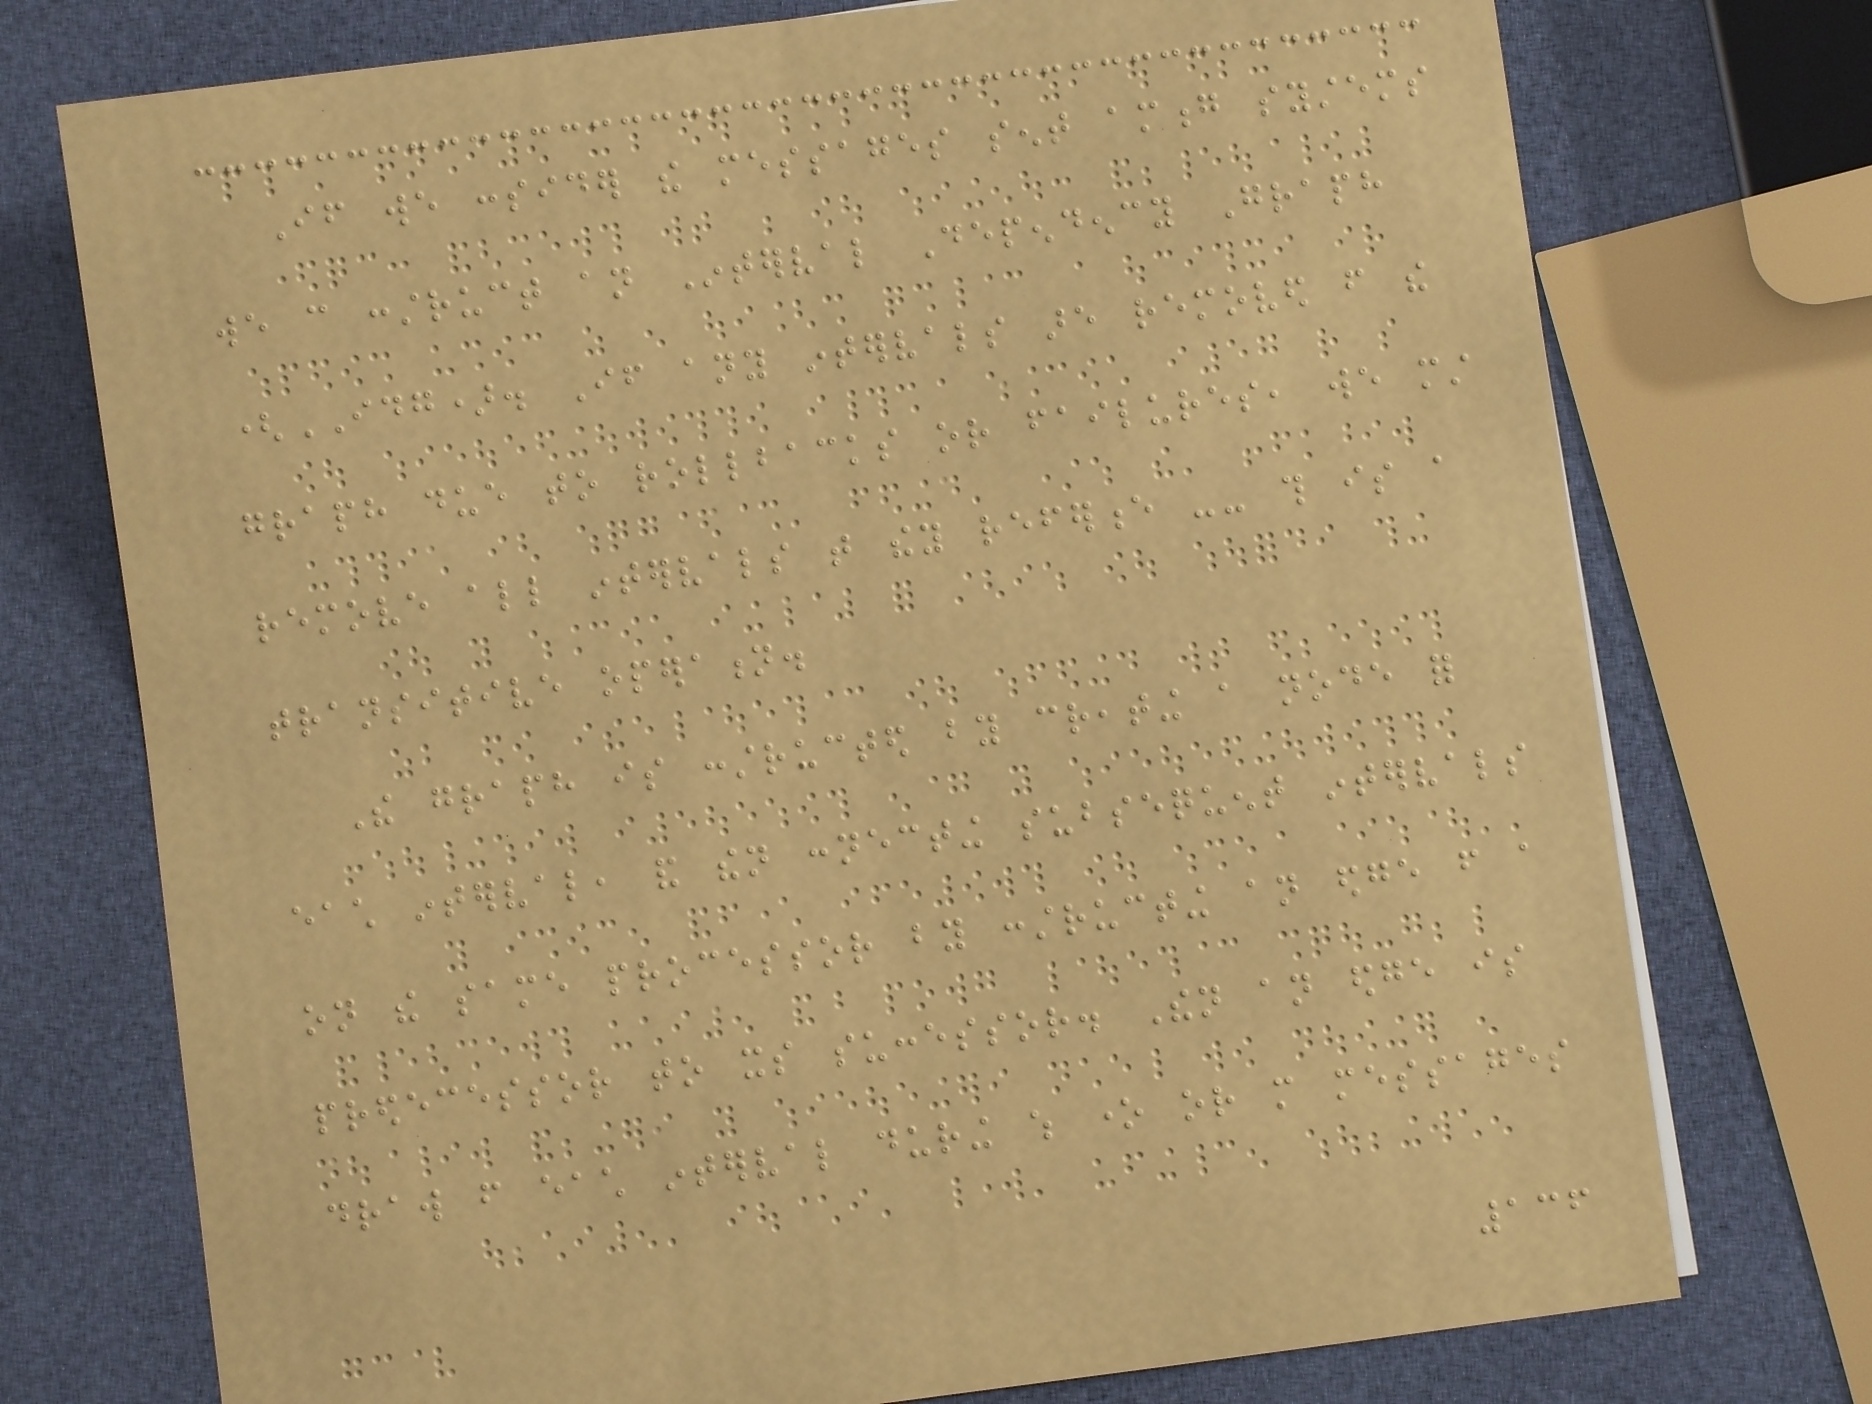If we consider the messages sent among systems
we can construct an Interval Dependency Graph
(IDG). If any intervals are removed from the
graph due to rollbacks or failures, we must
remove all intervals that they reference -- this is a
transitive operation.
The graph is constructed by creating a node for
each interval, and then connecting subsequent intervals
on the same processor by constructing an edge from a
predecessor to its successor. Then an edge is
draw from each interval during which one or more messages
136
